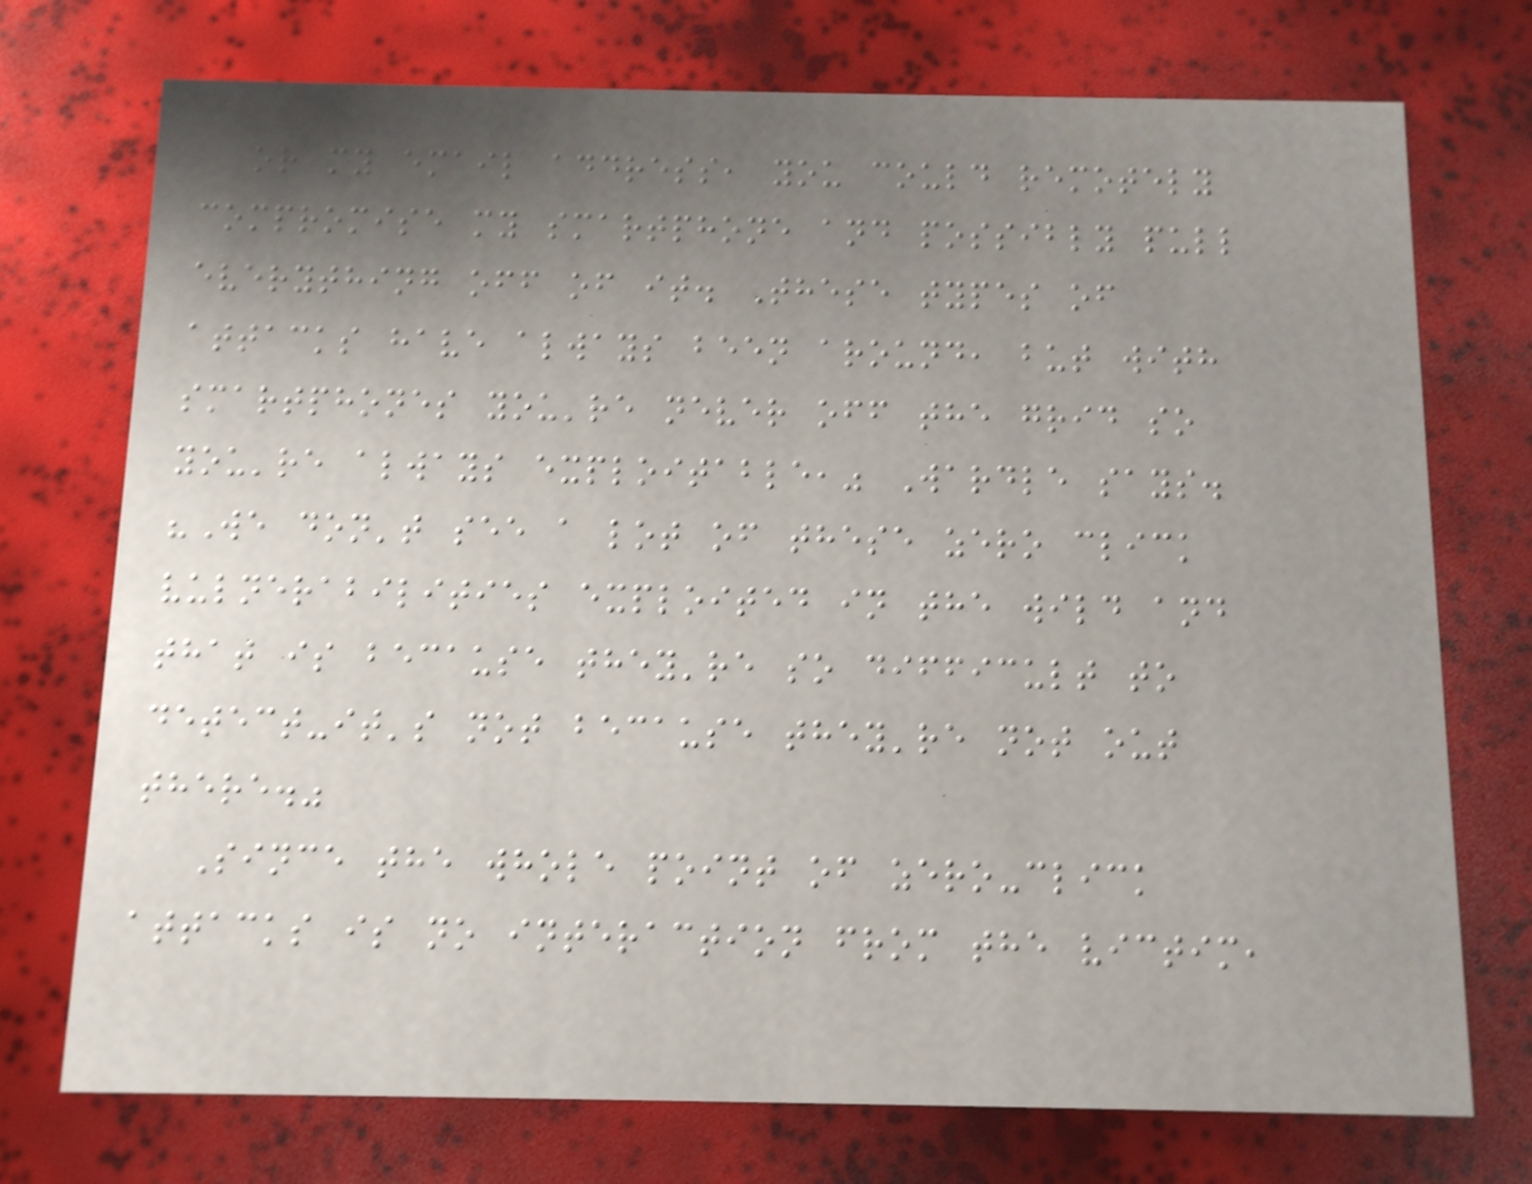or my email address, you could remotely
compromise my smartphone and possibly pull
everything off of it. These types of
attacks have always been around, but with
smartphones you're never off the grid so
you're always exploitable," Wardle says.
"We don't see a lot of these zero click
vulnerabilities exploited in the wild and
that is because they're so difficult to
detect-it's not because they're not out
there."
Since the whole point of zero-click
attacks is no interaction from the victim,
